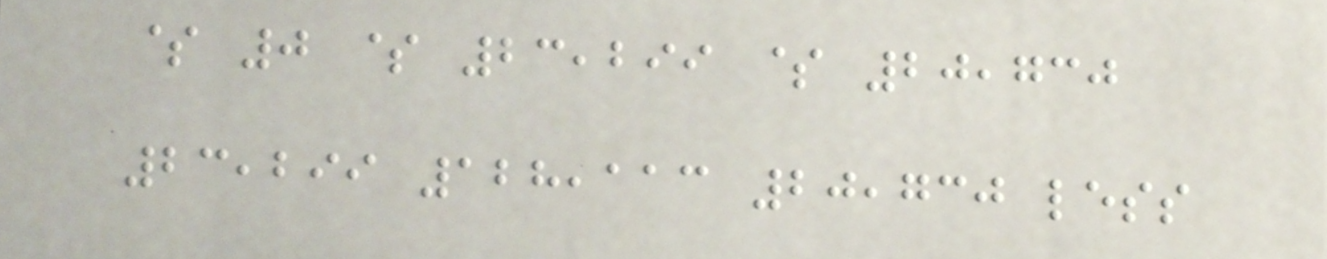$ 0 $ 23,299 $ 20,730
23,299 128,113 20,730 less
